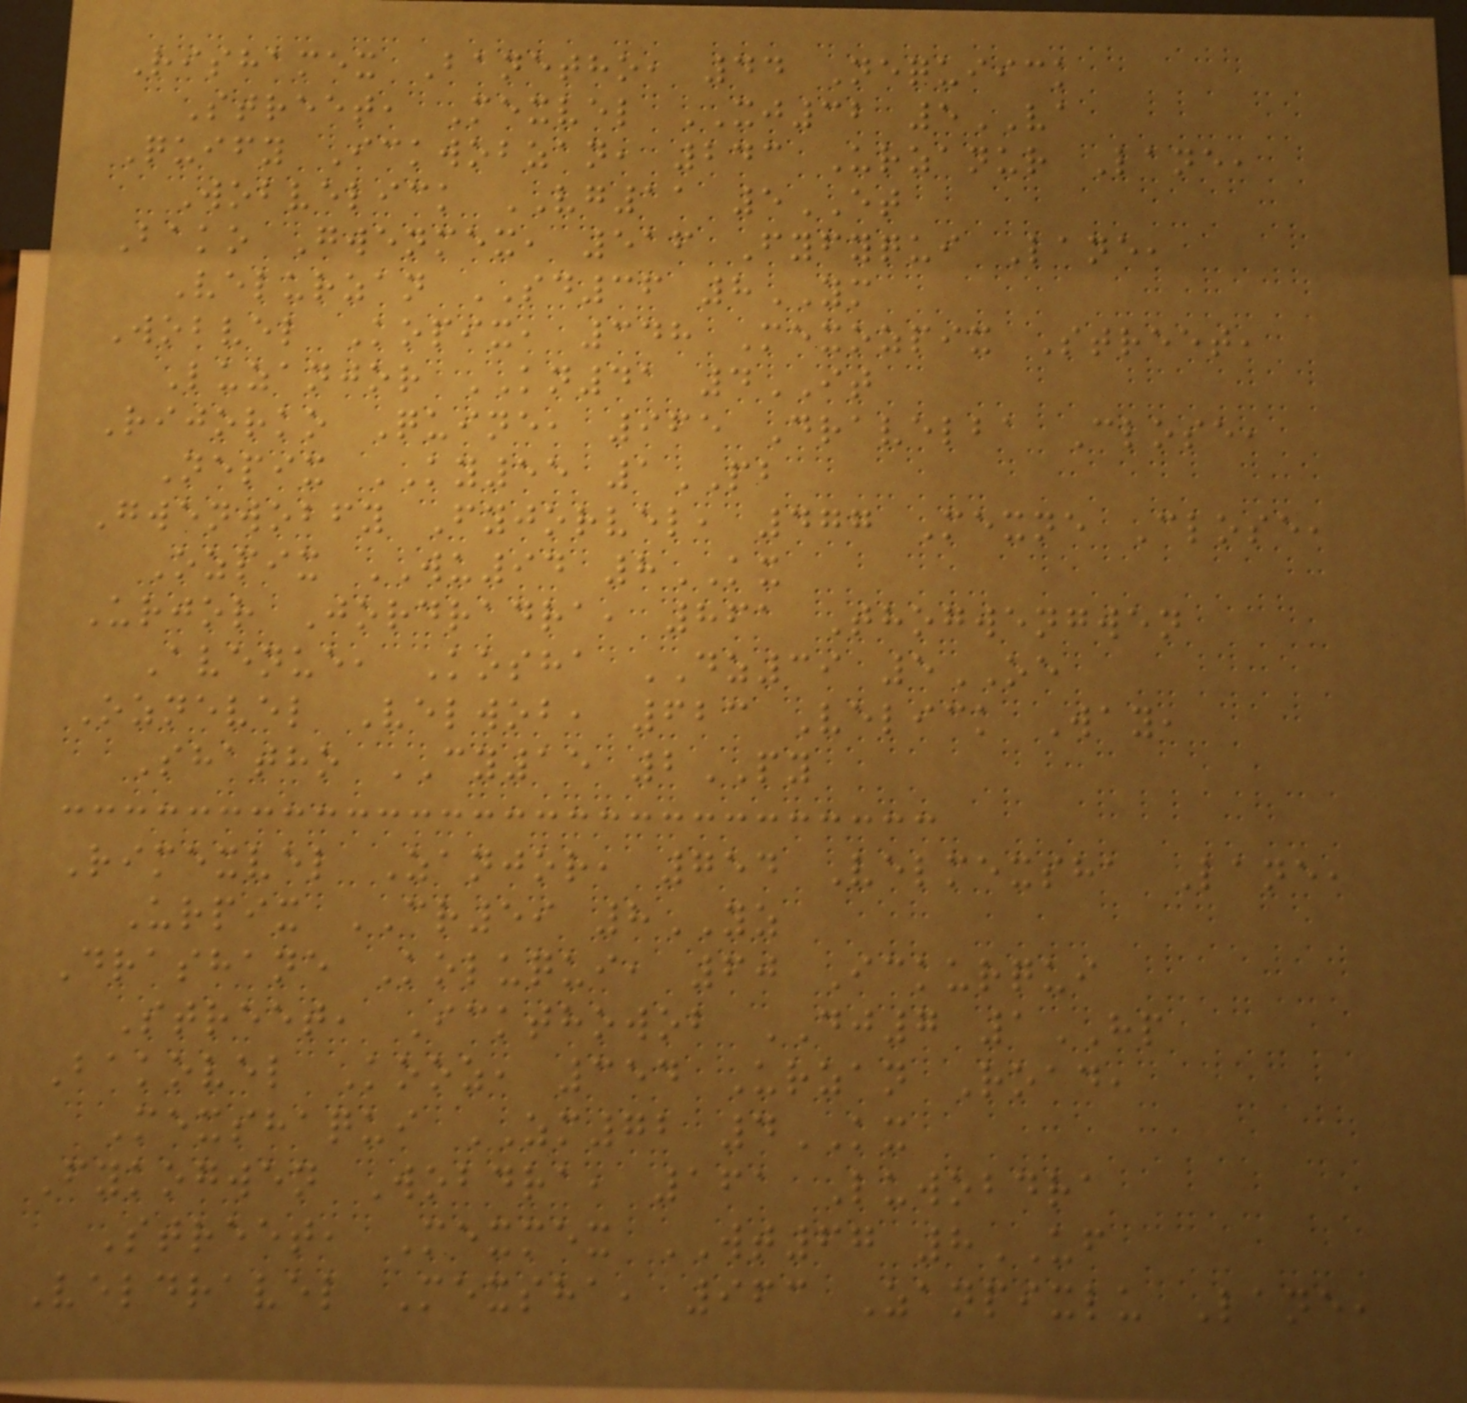Rishamex Banetho, 44 Nequiick
Street, Mexvel XJ32 5VA
Quify Ickwobzan, 243 Urzanur Lane,
Wobvelick VG11 5ET
Bako Gwenmex, 516 Fyfyqui Lane,
Velurzan SD36 8YM
Wobvel Kopix, 348 Mexozpix Street,
Luzanjor KN41 4IT
Rijorko Quine, 965 Dravelba Close,
Nepix KY55 1PB
Gwenwobfy Fyjorvel, 477 Mexne Close,
Ozpix WU94 8KX
Urjor Jordradra, 861 Thogwengwen
Avenue, Kosha DZ39 5OE
Oznevel Velwob, 623 Velick Way,
Shatho CY15 2PY
Rimexvel Zanjor, 754 Velmexsha Lane,
Urpix CR59 8YZ
Drashane Koluqui, 60 Ickurqui
Street, Ickthowob DJ7 1HP
Bakovel Kooz, 354 Urzan Road,
Mexshaqui ZM72 4KX
Fykogwen Wobdra, 161 Luwobdra
Street, Mexmex WT67 8UF
Veldravel Mexsha, 963 Zanpixlu Lane,
